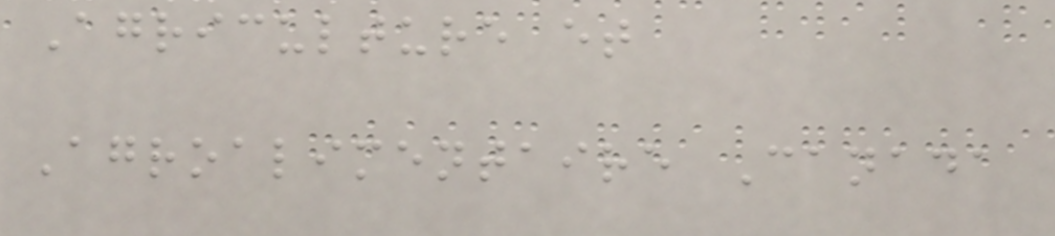Agriculture et
Agroalimentaire Canada
